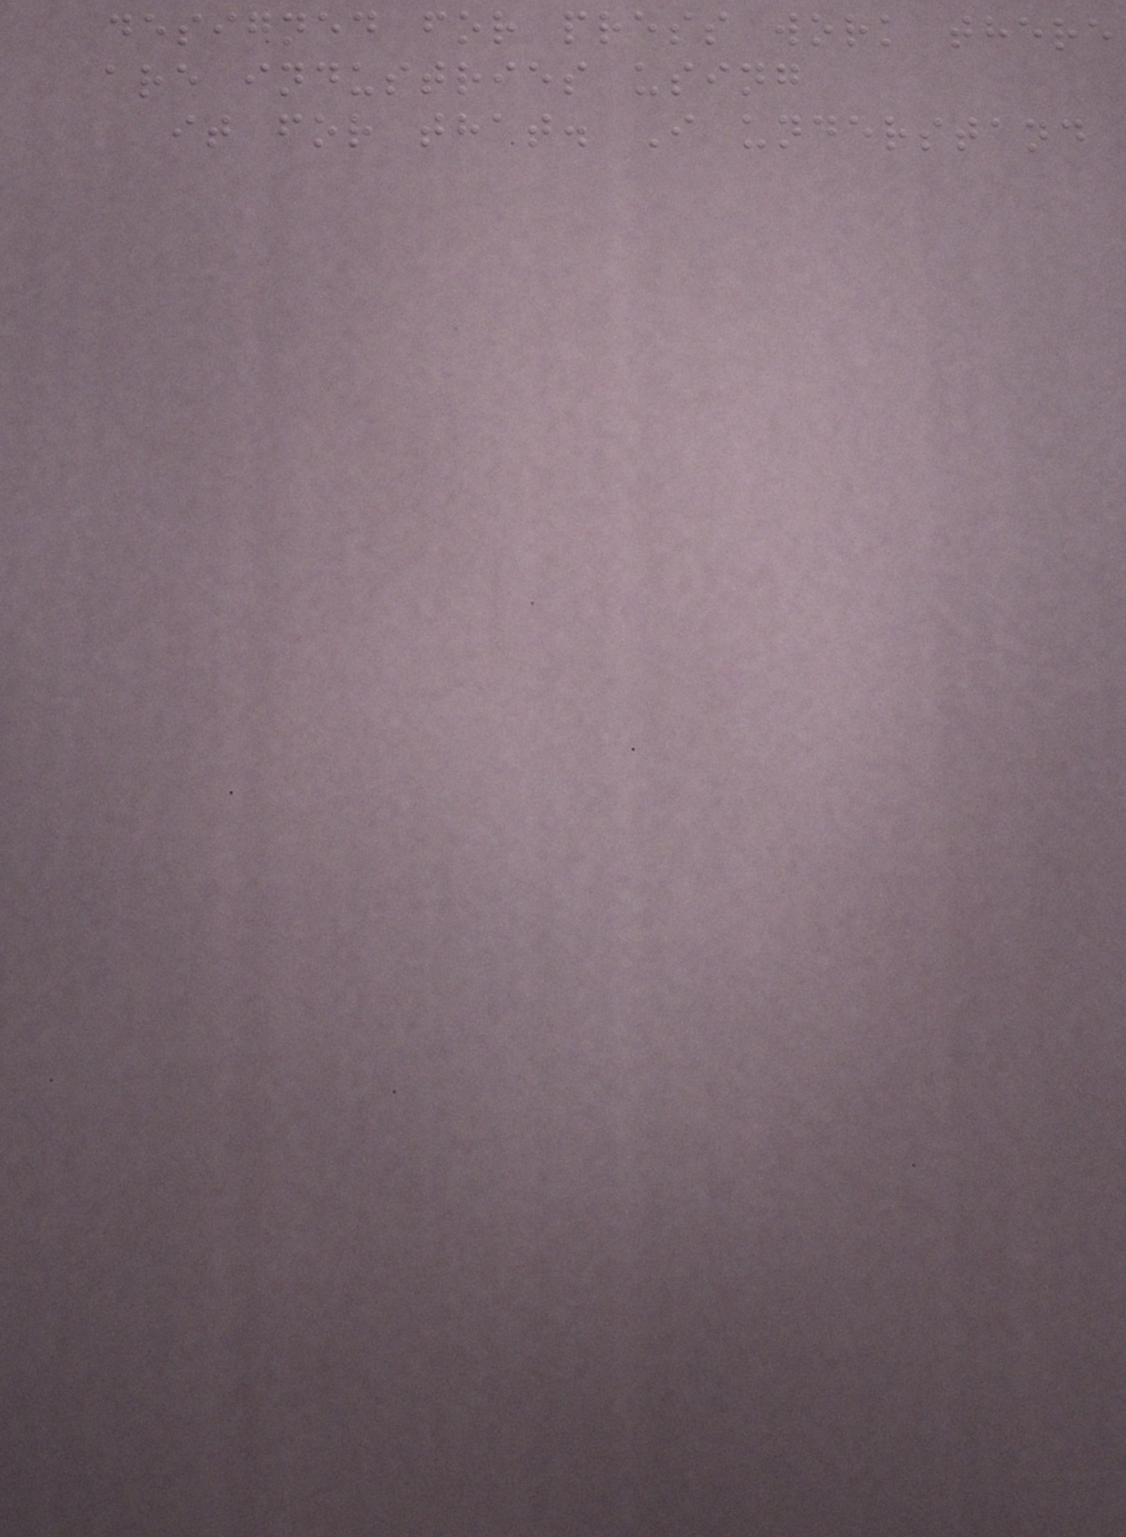designed for press work there
are industries using
it for that. I understand
